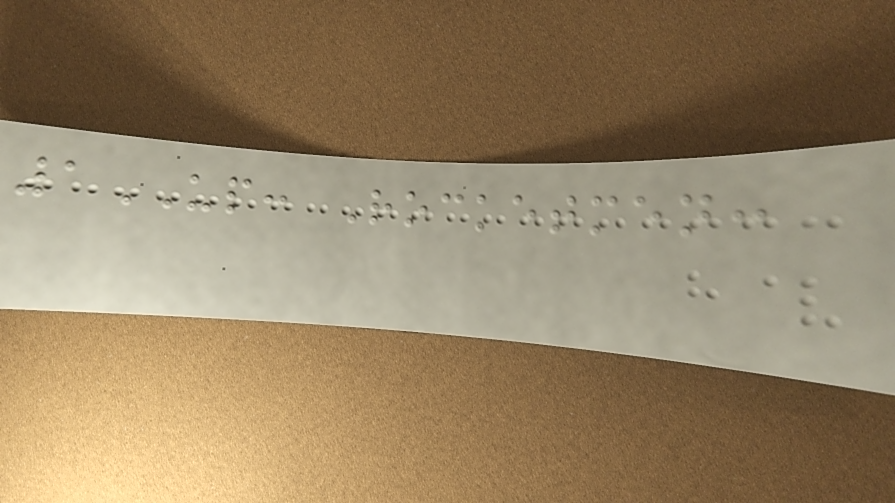1UP: Rocketmen:
